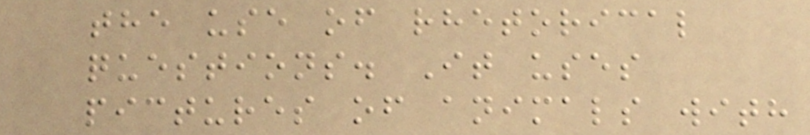the use of rhetorical
questions. It uses
pictures of animals with
